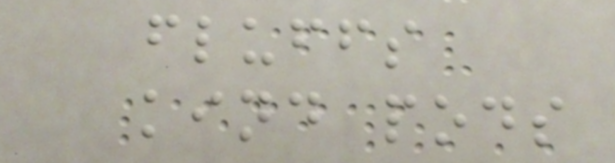fluffs
kind pods
